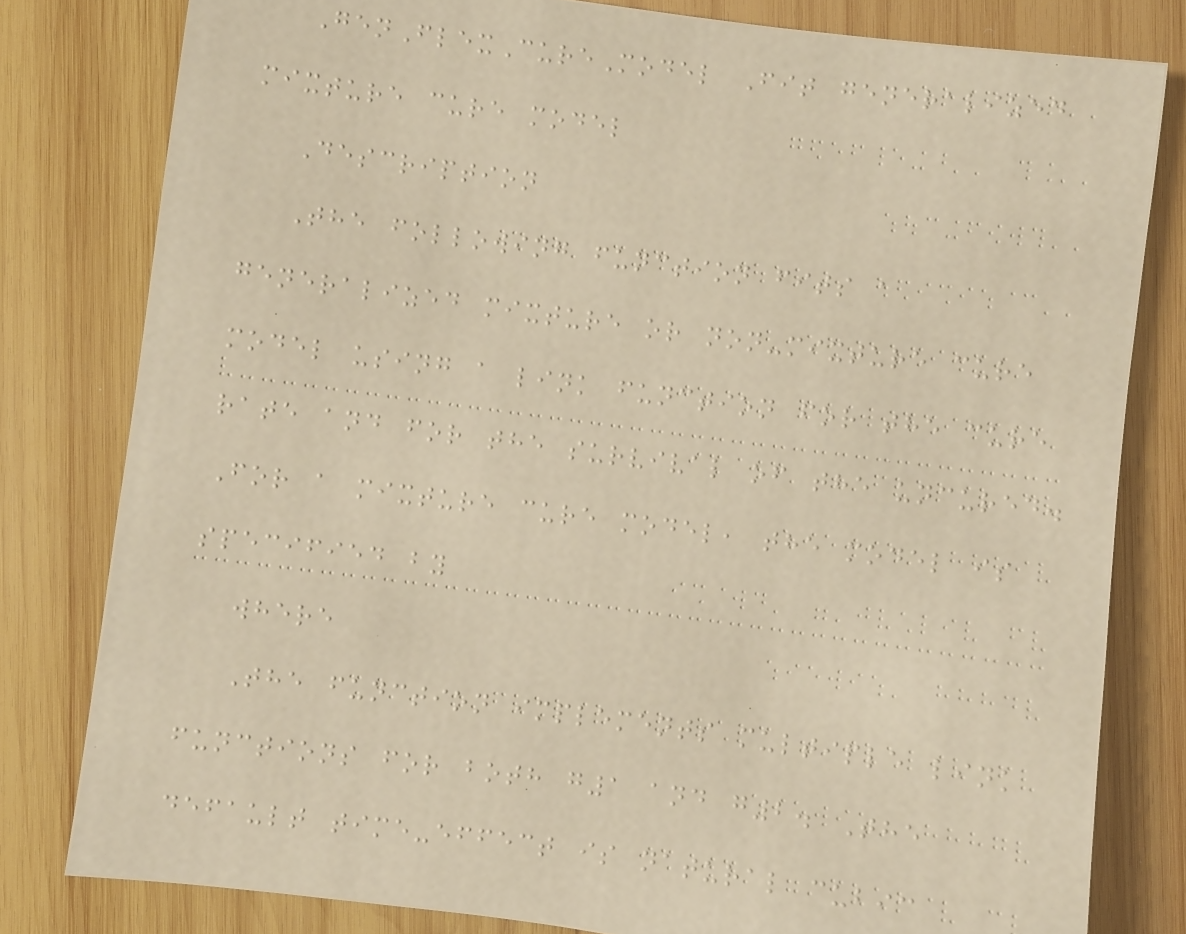GenFlexCureModel Fit generalized
mixture cure model
Description
The following function fits a
generalized mixture or non-mixture cure
model using a link function for the cure
rate and for the survival of the uncured.
For a mixture cure model, the model is
specified by
where
The function implements multiple link
functions for both g1 and g2. The
default time-effect is natural cubic
